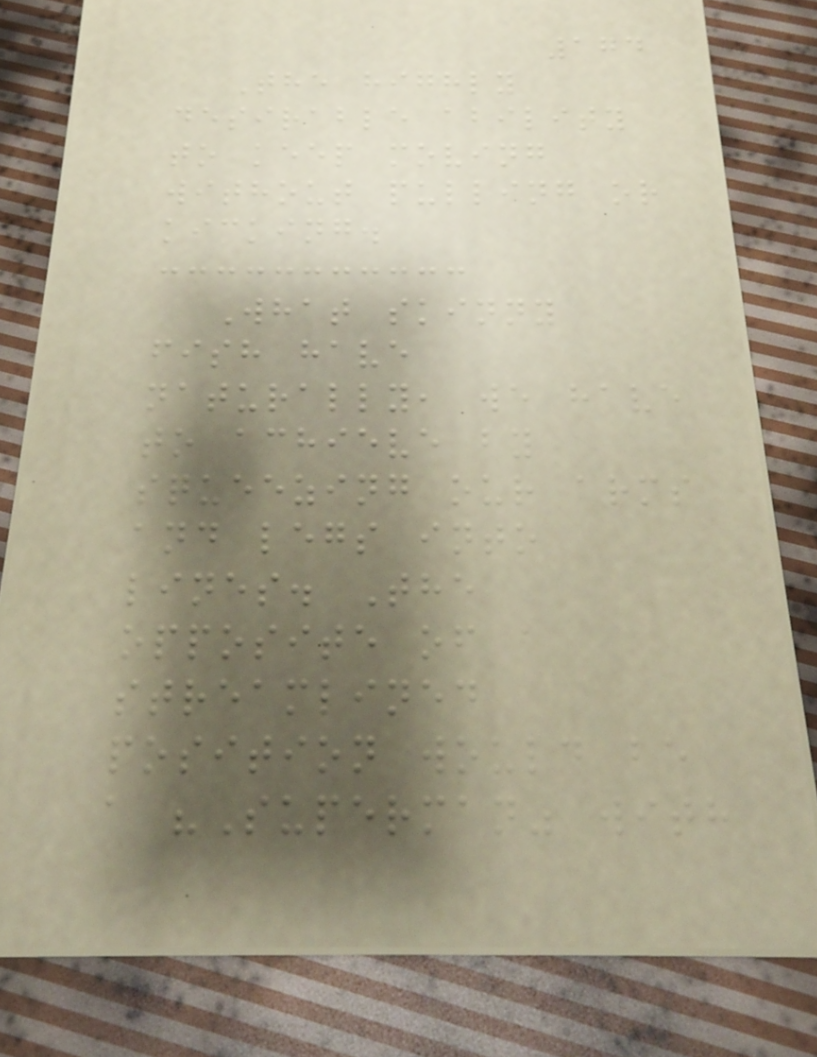174
The highly
desirable ability
to keep moving
without pulling or
kicking.
What skinny
fish have
naturally, we have
to achieve by
squeezing our arms
and legs into
lines. The
opposite of a
streamlined
position would be
a "Superman" with
